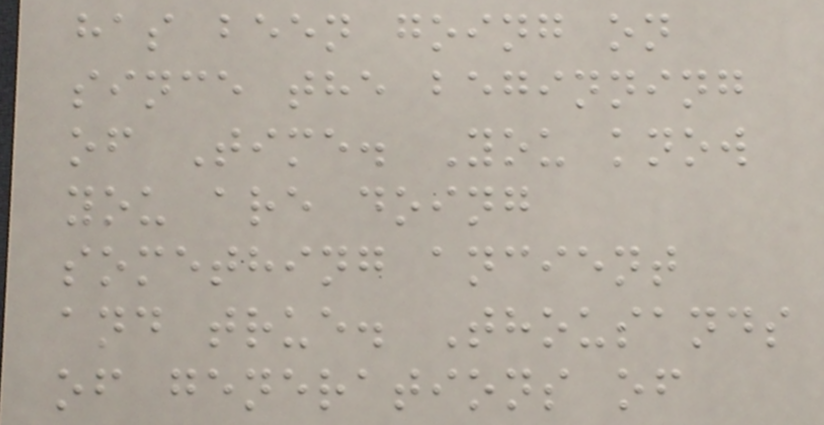has been going on
since the beginning
of Time. You know
you are doing
something ancient
and true. Thousands
of generations of
